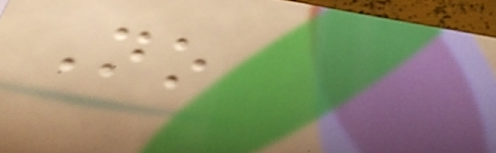No
